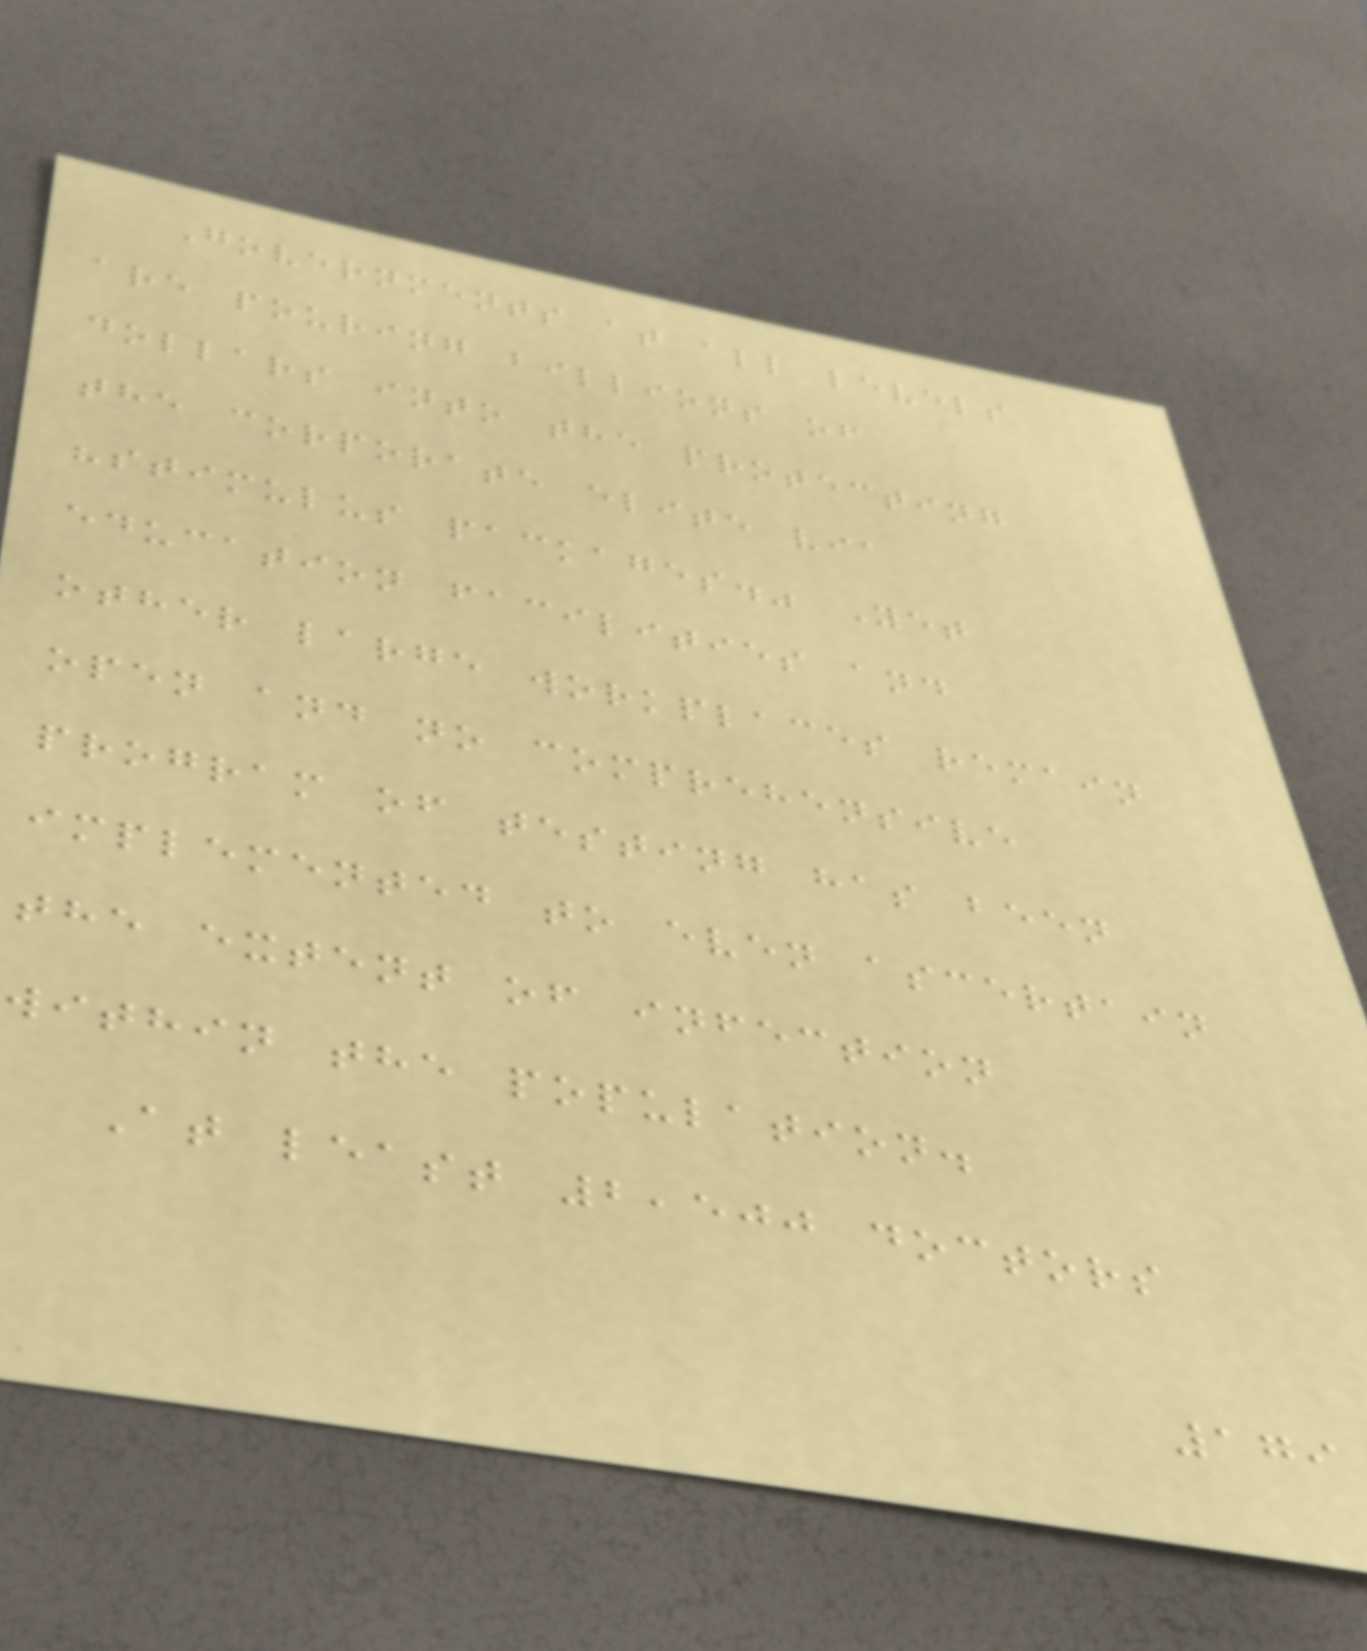Governments at all levels
are pouring billions of
dollars into the protecting
the corporate elite via
"stimulus packages." Yet
education facilities and
other large workplaces remain
open and no comprehensive
program of testing has been
implemented to even ascertain
the extent of infection
within the population.
At least 2,500 doctors
179
